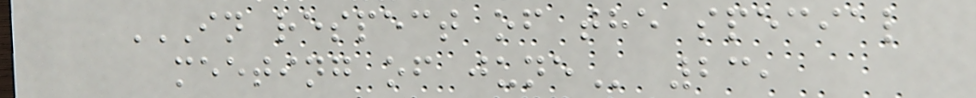IN RESPECT OF THE SPECIAL
MEETING OF JUNE 23,
